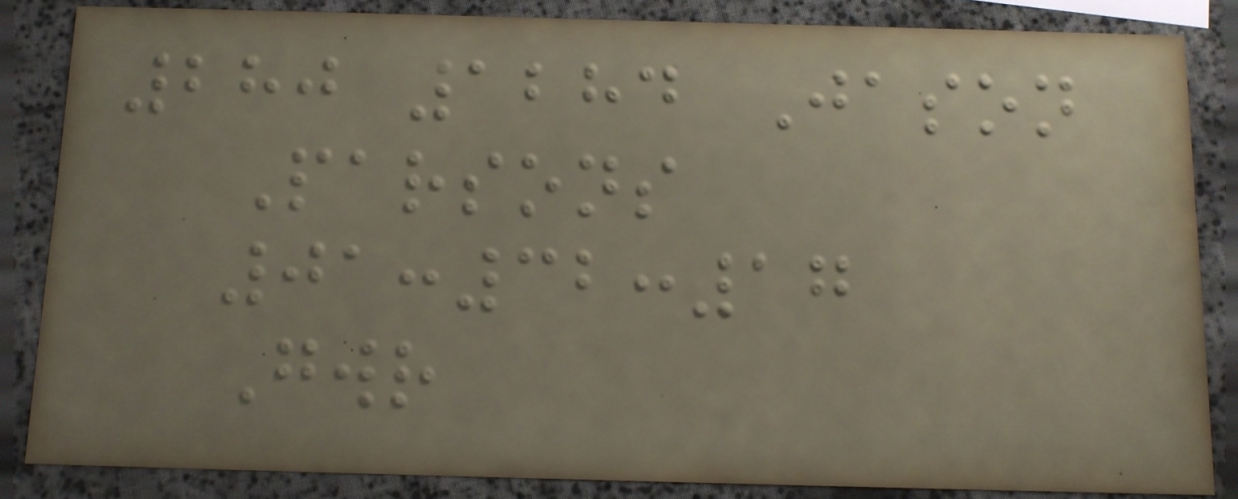280 1284 Jason
Parsons
01:32:17
Gwr
